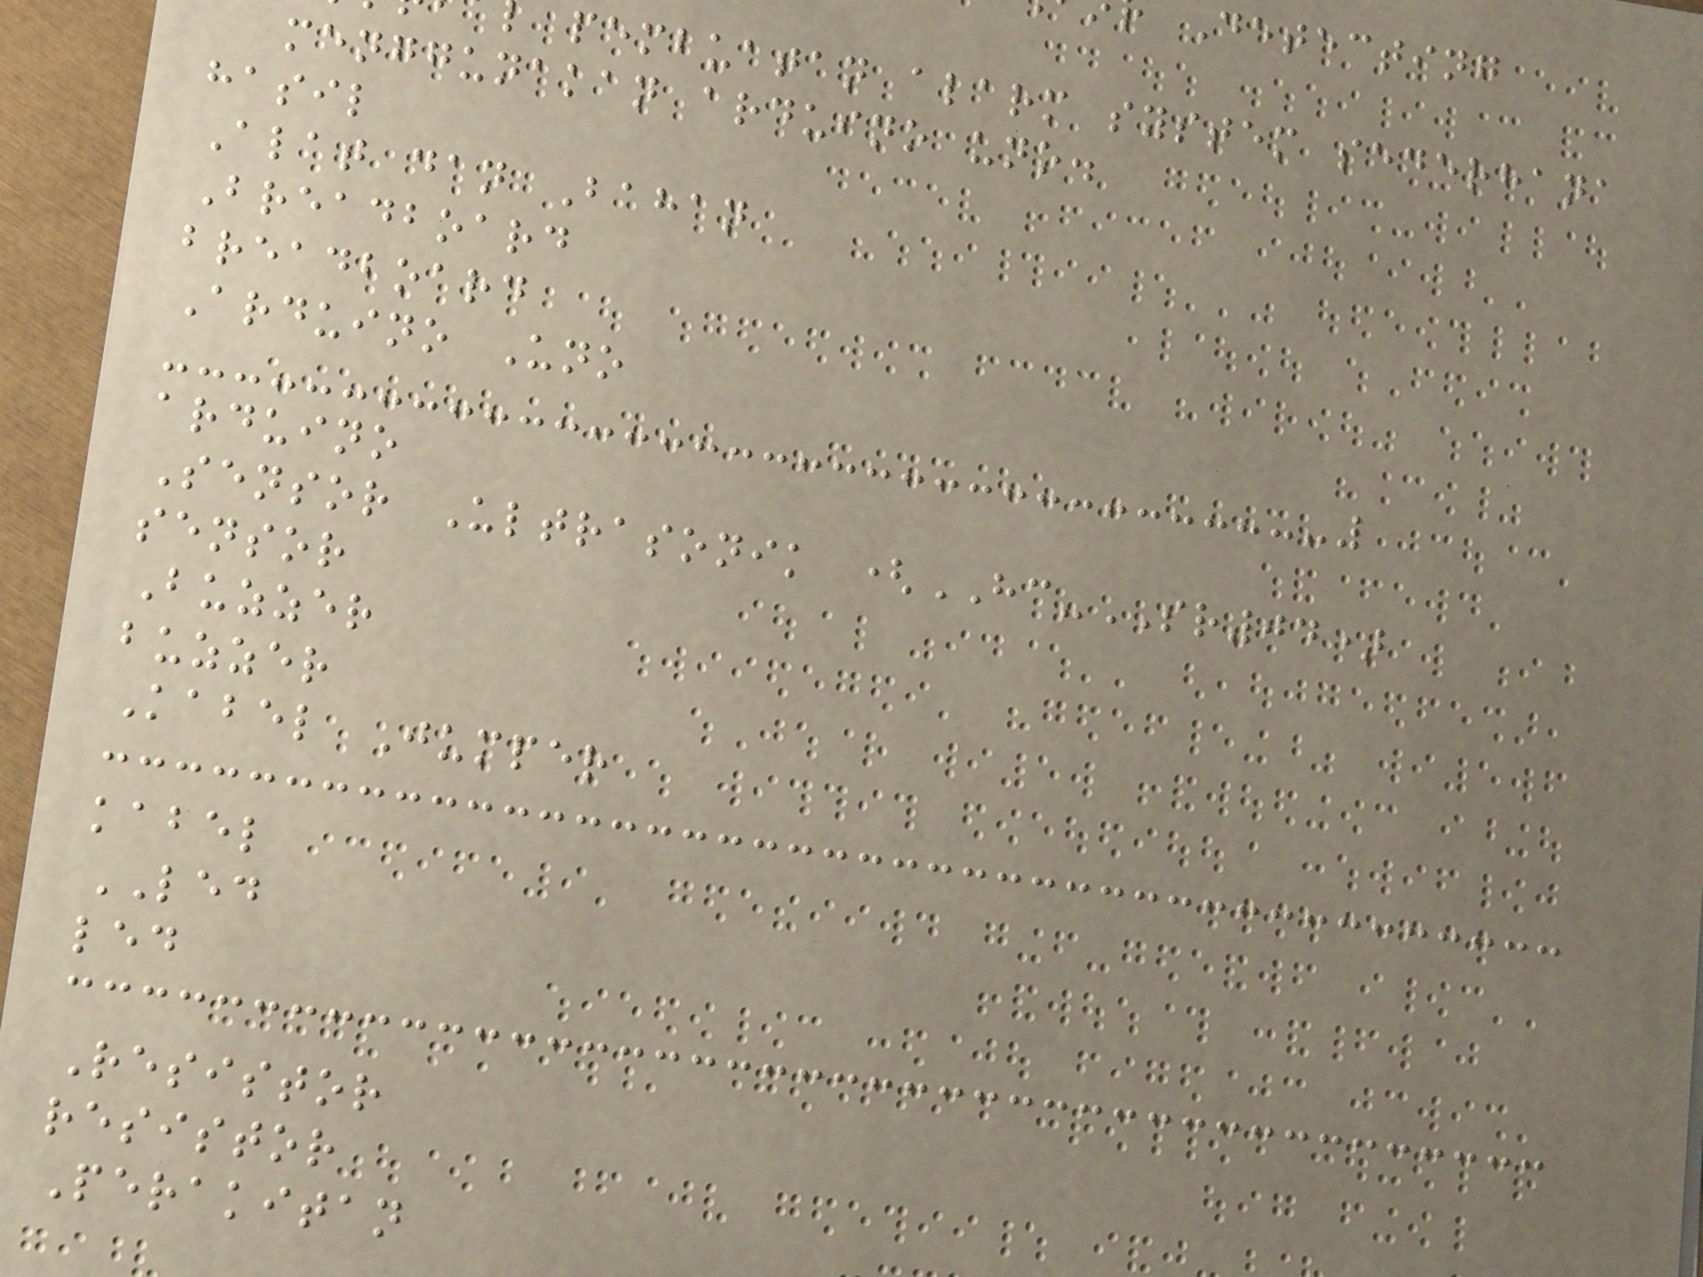Detecting
pembuatan alarm system sederhana
menggunakan arduino uno.
hasil
Alat dan Bahan
Breadboard
breadboard
Arduino Uno
arduino
Sensor Ultrasonik (HC-SR04)
sensor
Buzzer
buzzer
Kabel Jumper
kabel
LED
led
Resistor
resistor
Perakitan
